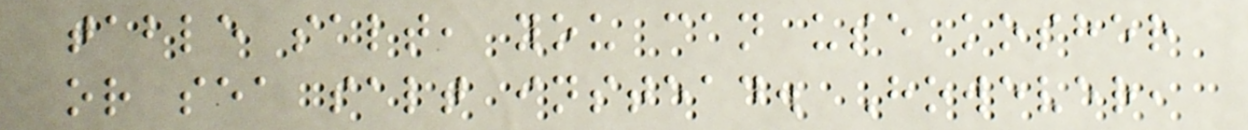table salt, you can use kosher
or sea salt instead. However,
